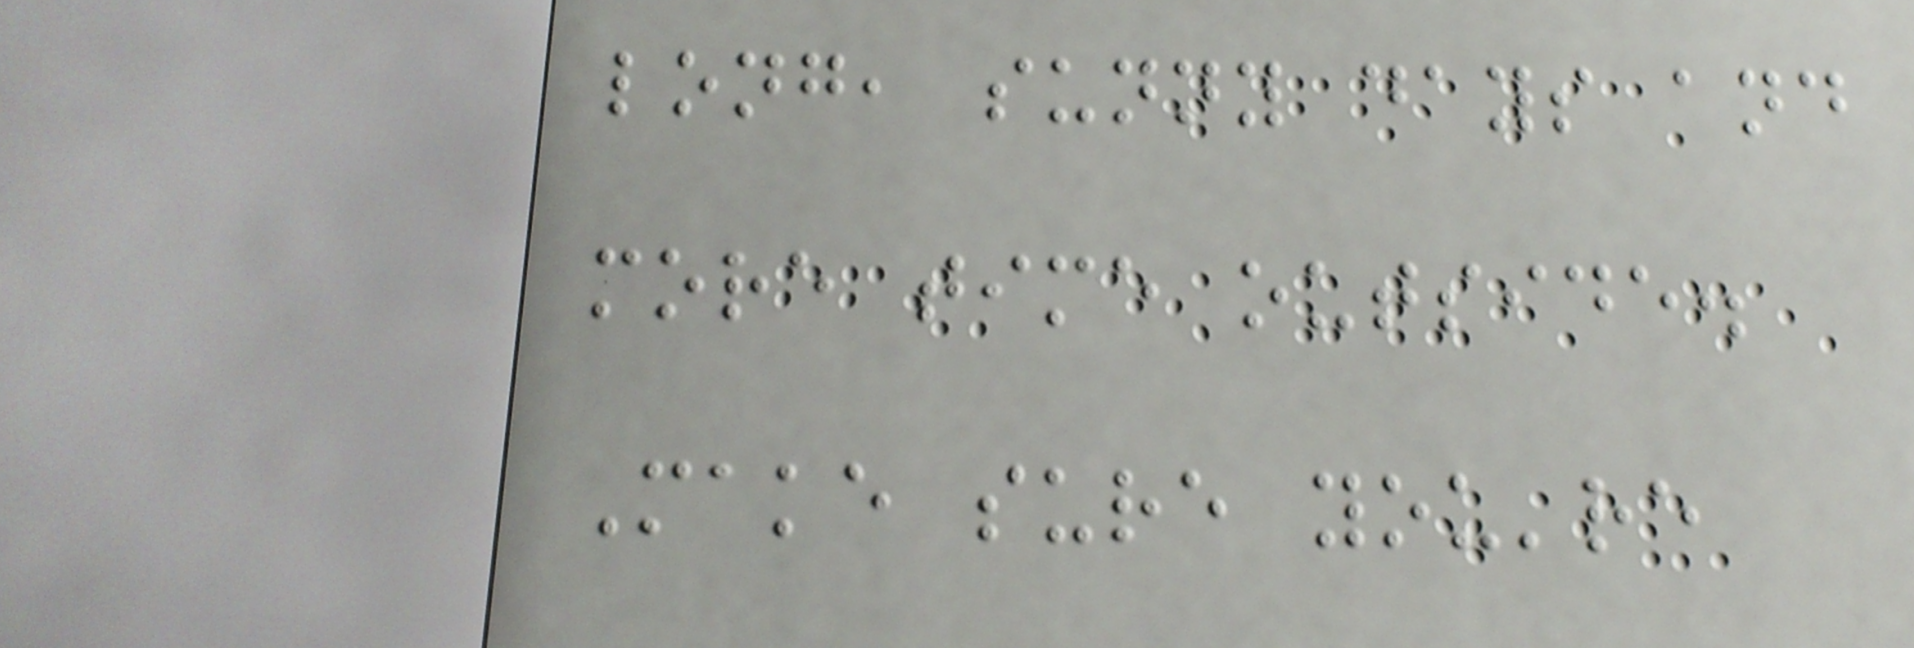long, sunny days and
more time outside.
Make sure you're
